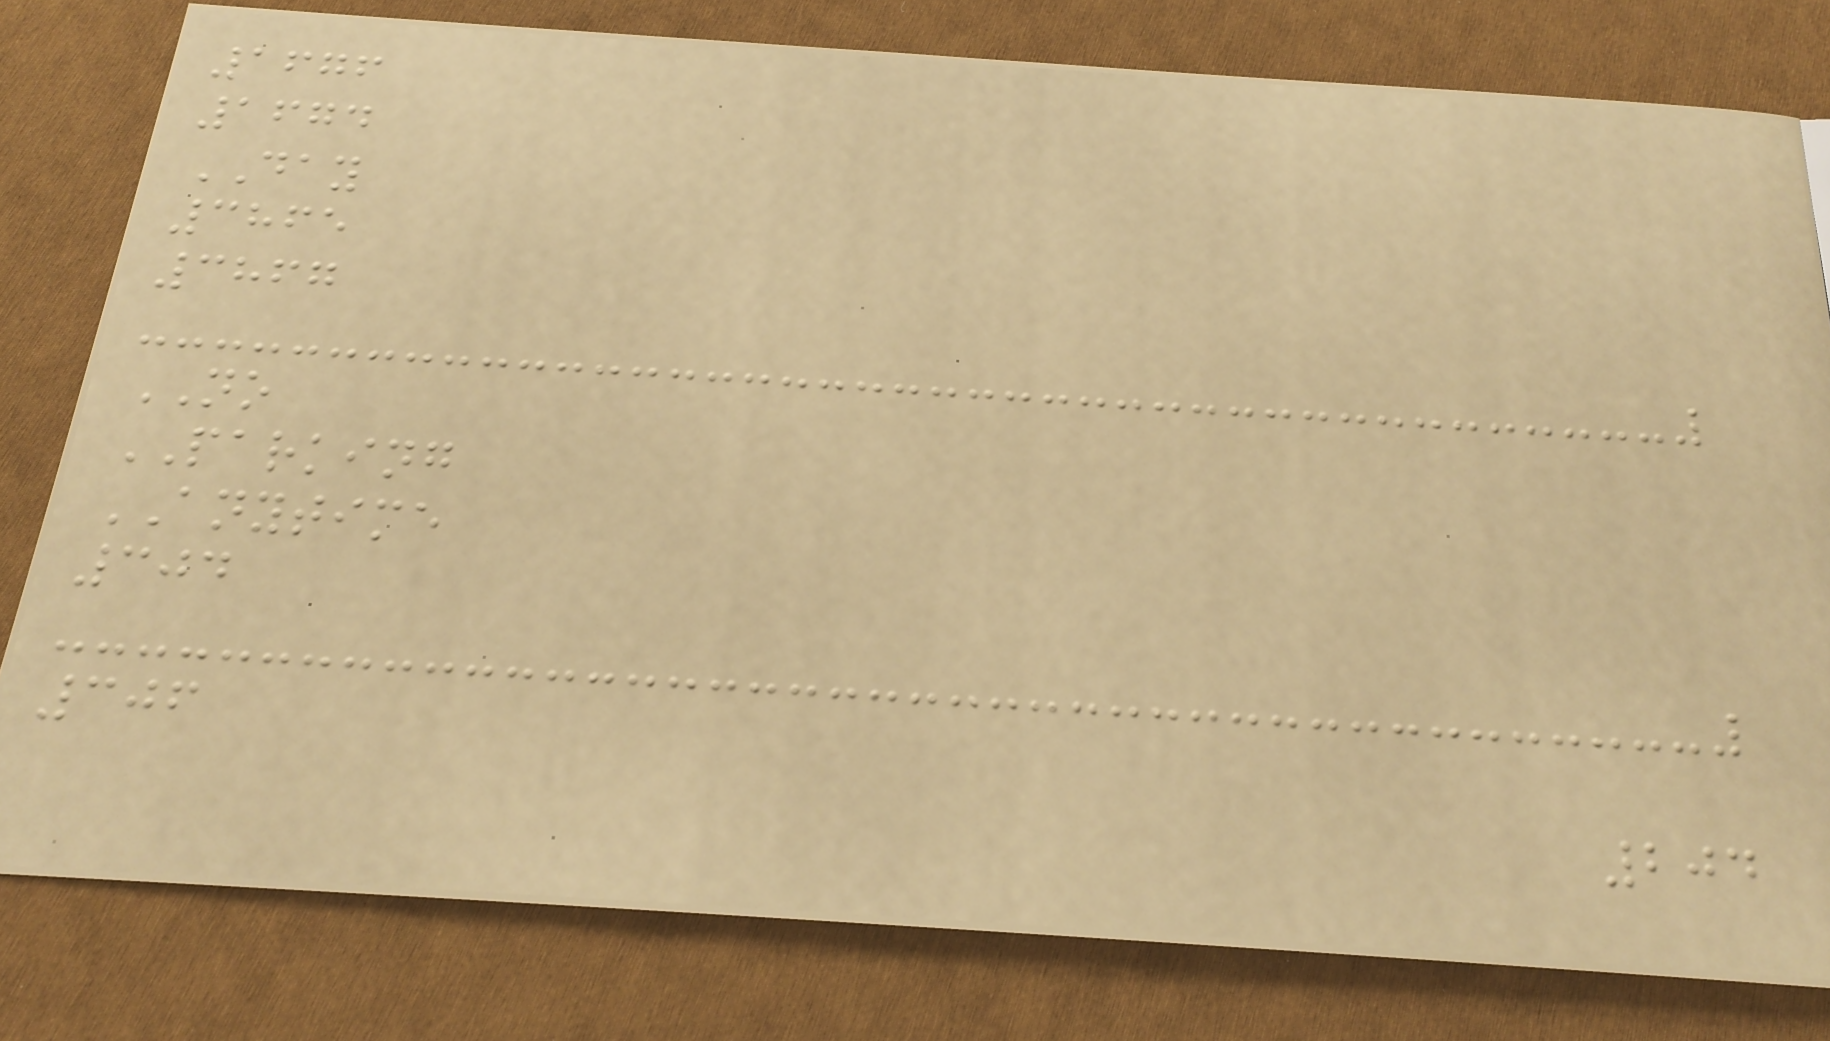1676
1674
DAY
3865
3867
NO
PARKING
ANYTIME
304
306
204
